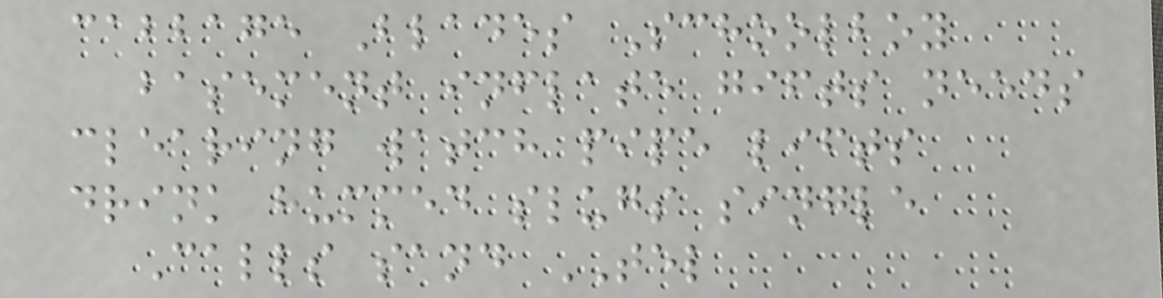cabbage Blades Schoolboy
basement inflate gifts needs
clearing watch pipe lifts
drink hummed slugs single
Calls sand TEL
